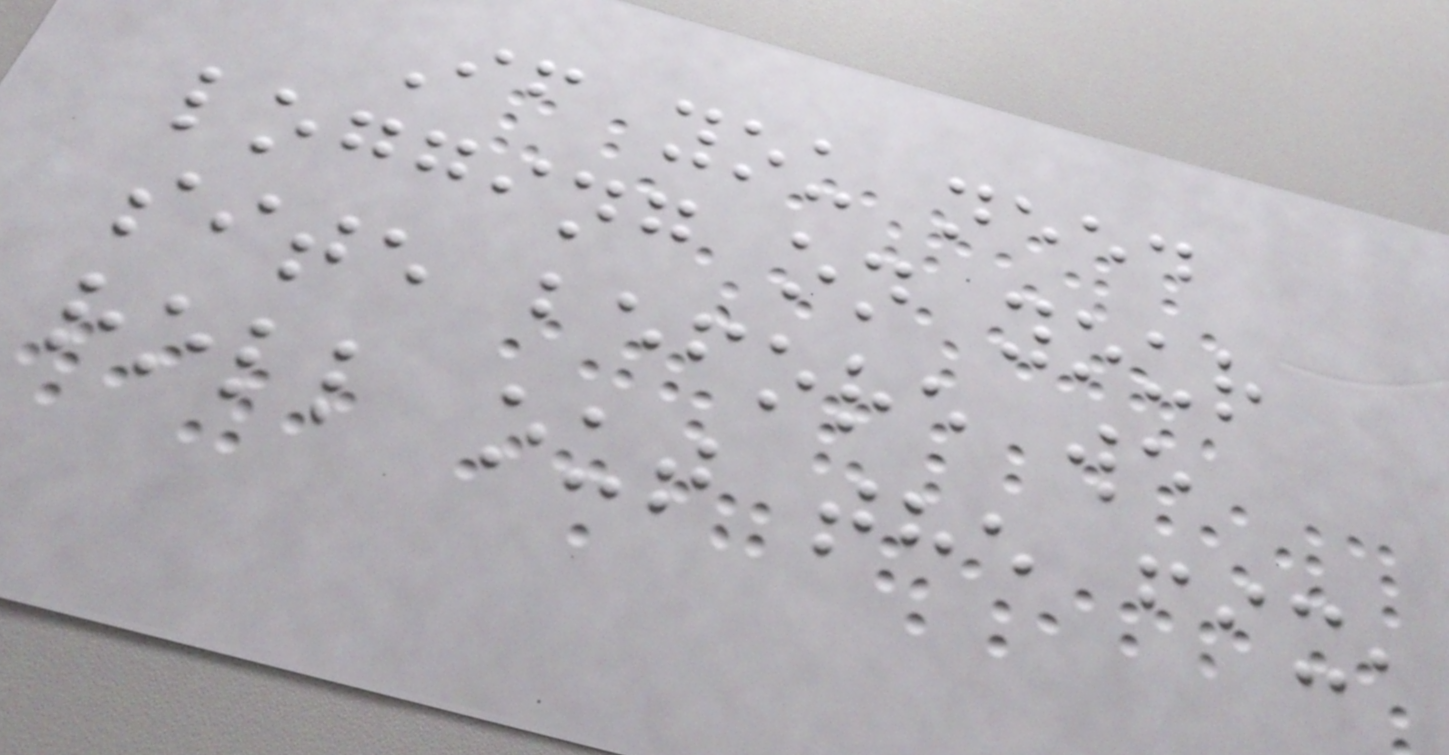If you need
logging on your
site before we
roll out the fix,
